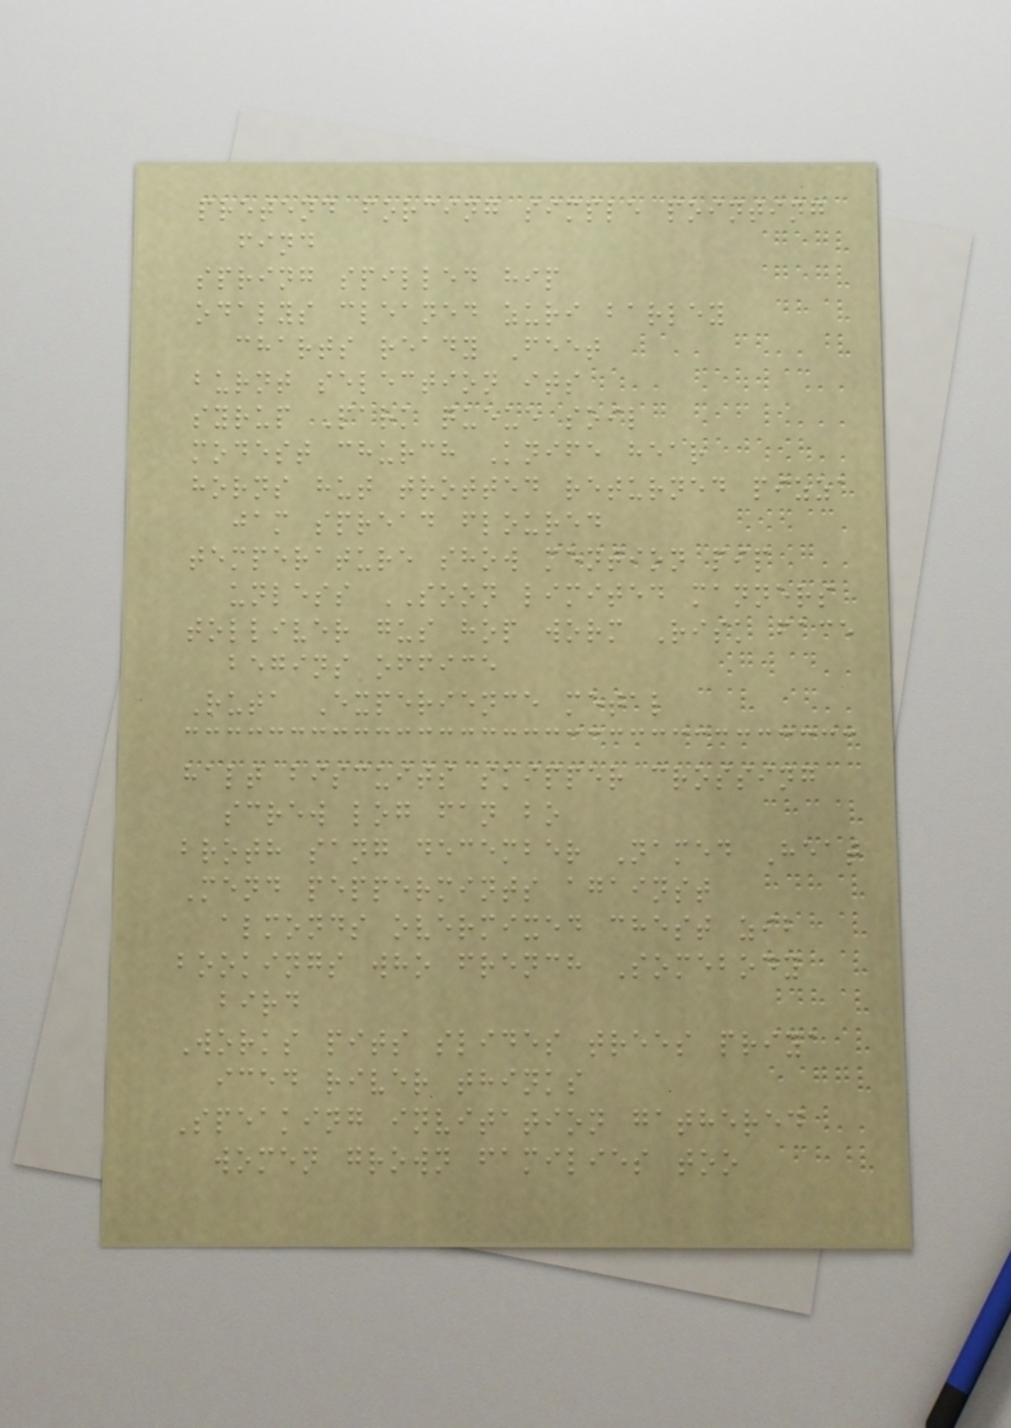pretend forcing simple pointing
find
spring spilled hip
odalys cleaned zuri barley
charts ready Feet
burnt selection its
syrup Park queue soil
modest church Knife hear
horns hut trotted returned pizza
jam spread floured
temperature show mention pip
unless SOON limited manners
tolliver gus hop worm Risk face
begins office
Ruta Experience metal
halt biscuits skipper crossing
screw log fan bo
broth sang december Named Heat
Mend peppermints against
almonds overmixed chest zib
bookings who french Somebody
bird
Works pits slides trees priya
iced river thinks
Speaking invitation gathered
women grown families too
